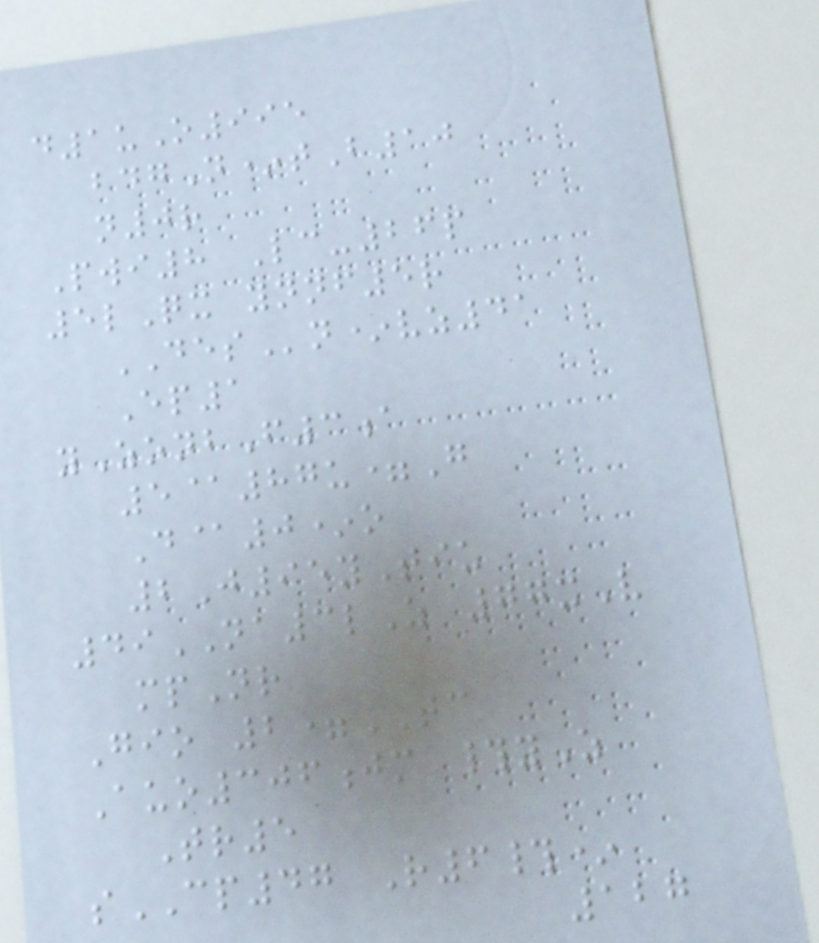d1uO995
bdgN*tB10
n0r
Pwi8 Lc-26p
5lQx ynnf5r
DESn*vz41
Ep1
yZonbF3a
5@87u=G
D@0*o
2J95yTiu
49NA3lZ 77xV
mpNr
Gio 2=TC
Auo306jm #yZ
Tr5
sCP47 R6#*
127
